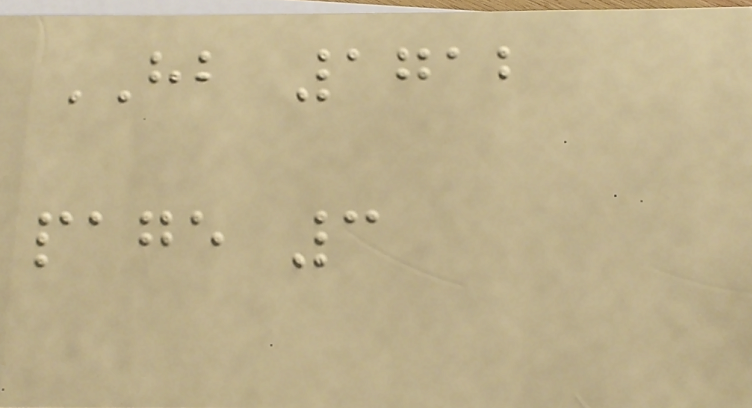HB 1712
page 3
